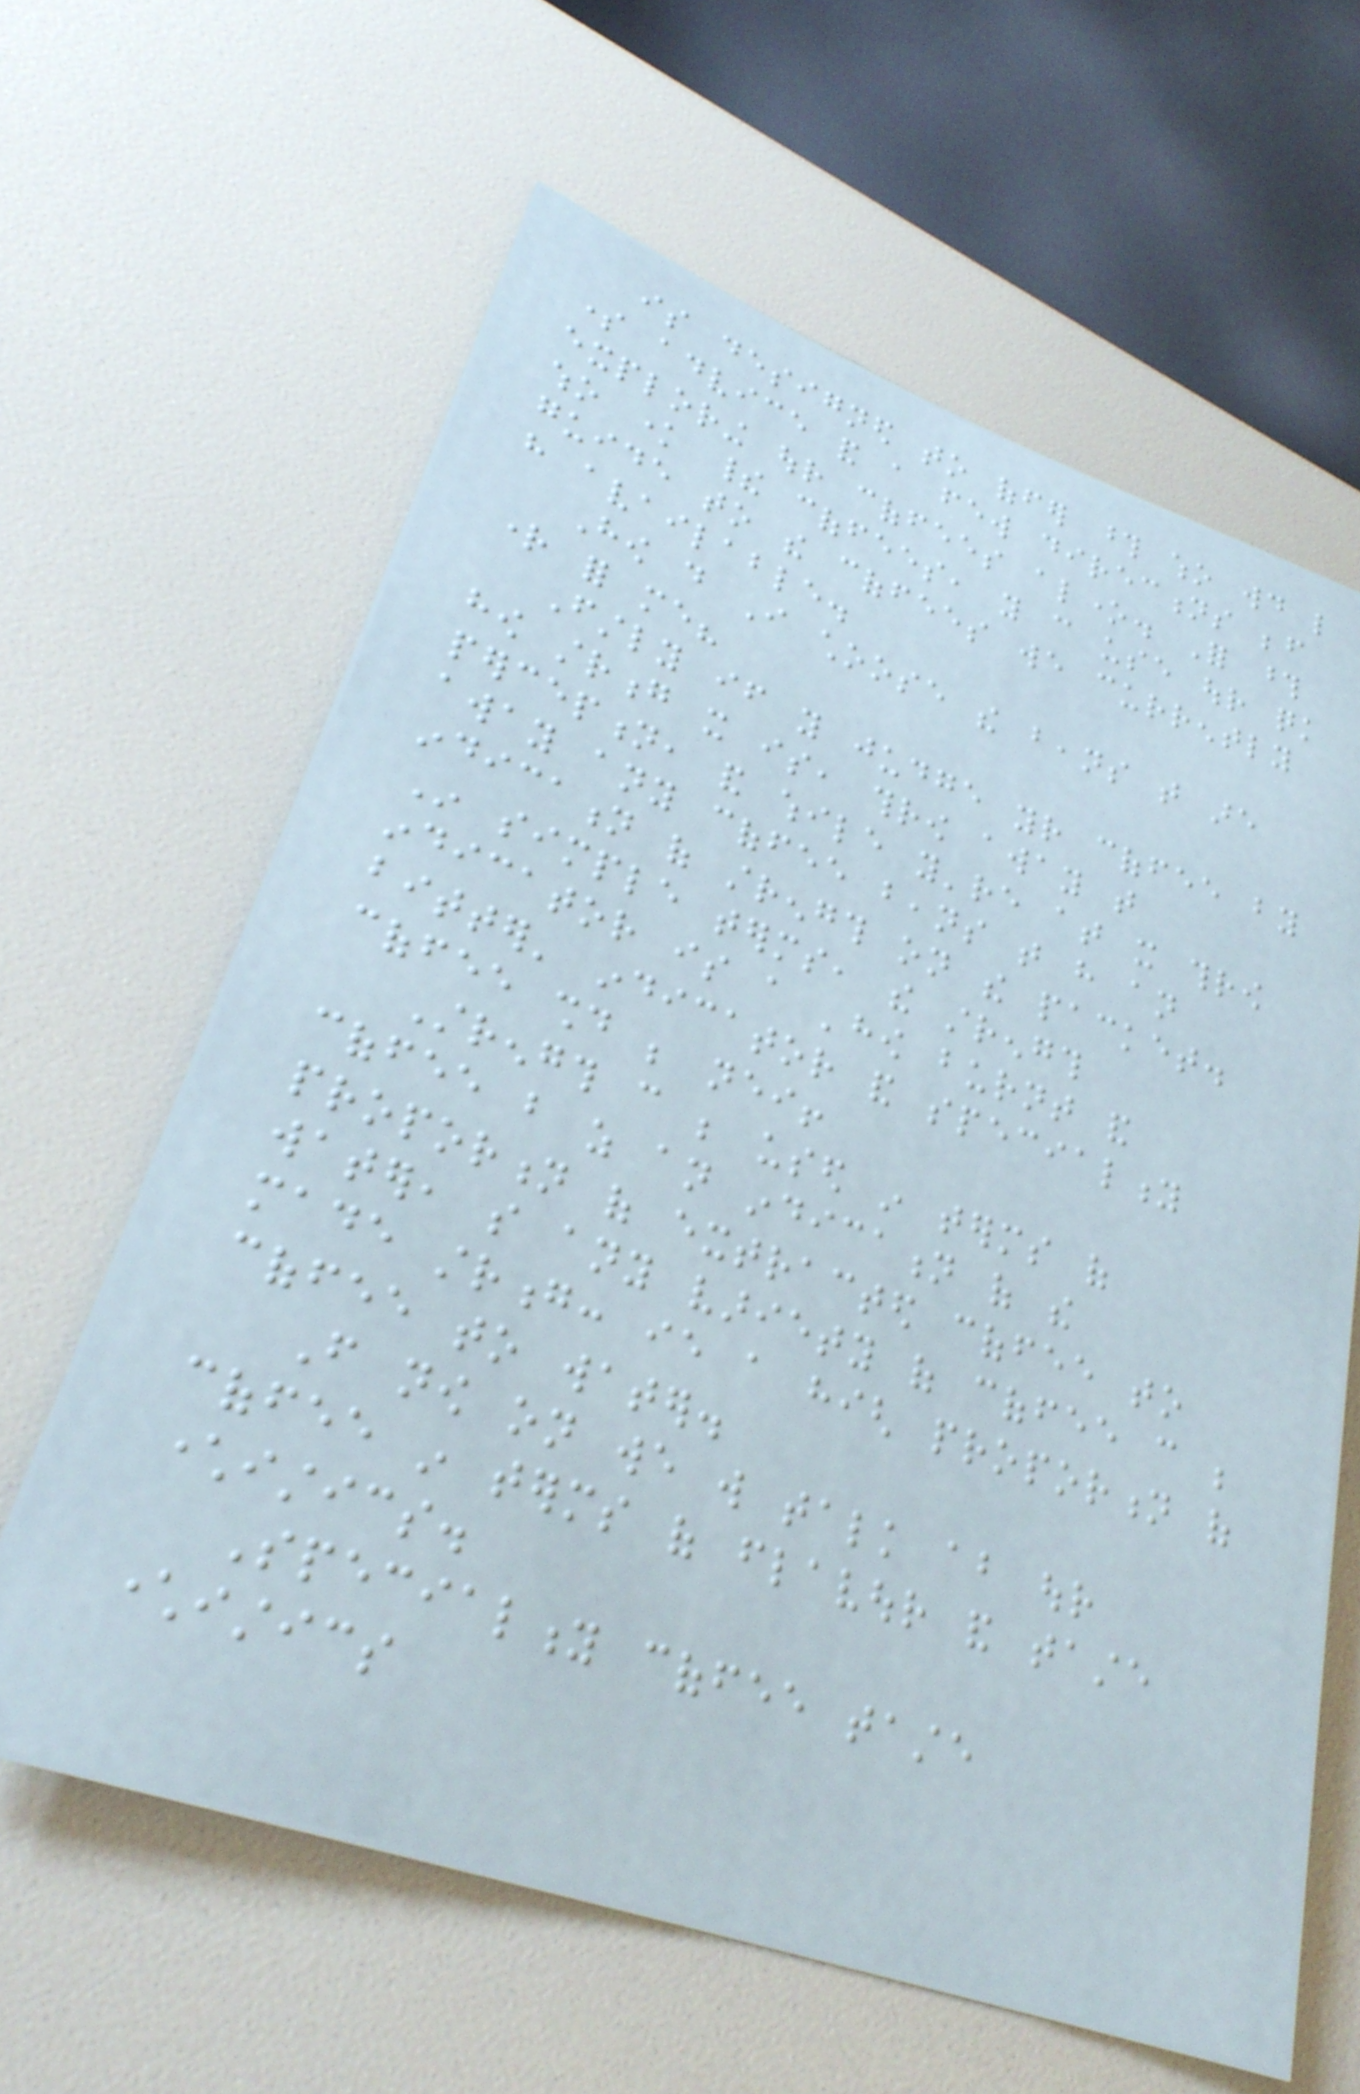is designed to offer those who would like
some advice and a few directions before
exploring our coffees alone. For those
who know their coffees, you can use our quick
guide to the coffees we currently
have available.
How do I choose the beans that are
right for me?
Firstly if you judge your coffee by
how strong it is, throw away that
perception, and while you're at it throw
away any coffee beans that have an
indication of strength on the packet.
In simple terms, the strength
indicator is a 'how burnt and
bitter' indicator and speciality
coffee should be neither!
Strength can be used in terms of
coffee but as an indication of the
proportion of extracted coffee to
water, so any variety of coffee can be
made strong: ie a high proportion of
coffee to water.
From now on we will talk about our
coffee in terms of flavour and taste
characteristics.
Speciality coffee taste
characteristics
